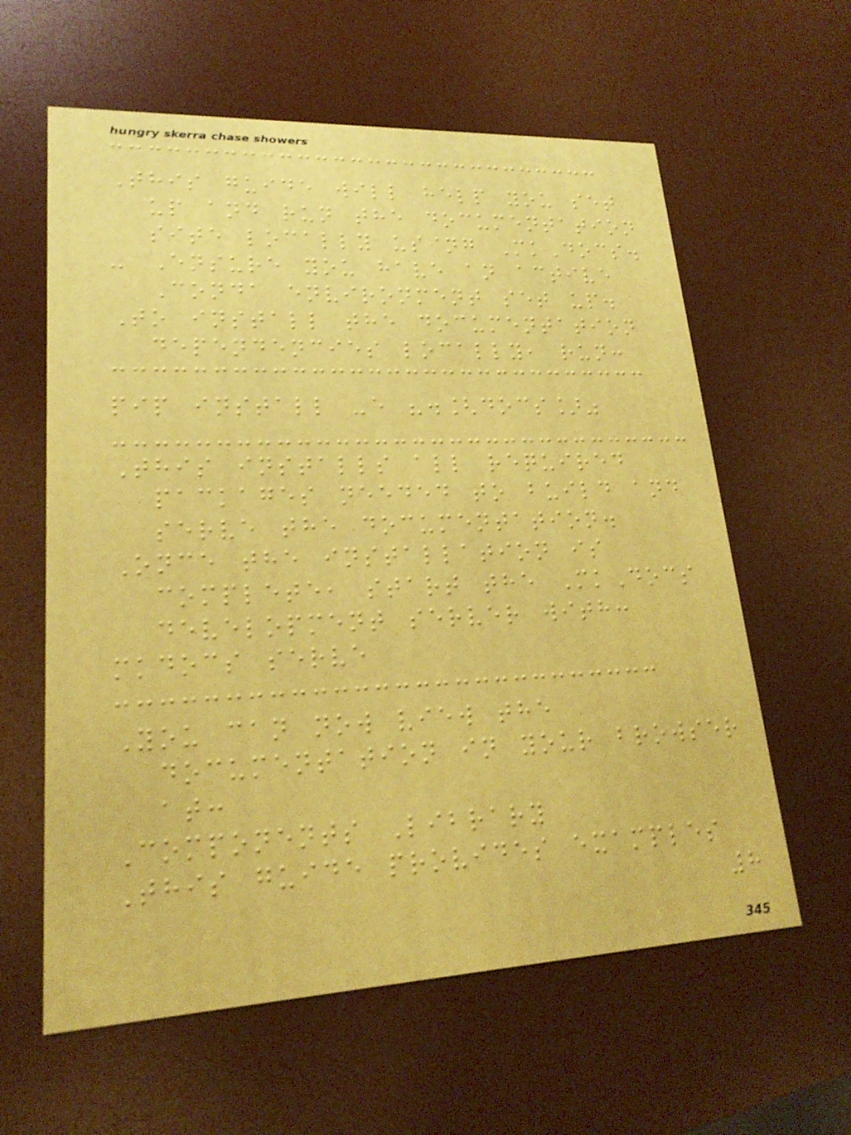This guide will help you set
up and run the documentation
site locally using MkDocs.
- Ensure you have an active
Conda environment set up.
To install the documentation
dependencies locally, run:
pip install -e ".[docs]"
This installs all required
packages needed to build and
serve the documentation.
Once the installation is
complete, start the MkDocs
development server with:
mkdocs serve
You can now view the
documentation in your browser
at:
Components Library
This guide provides examples
8
